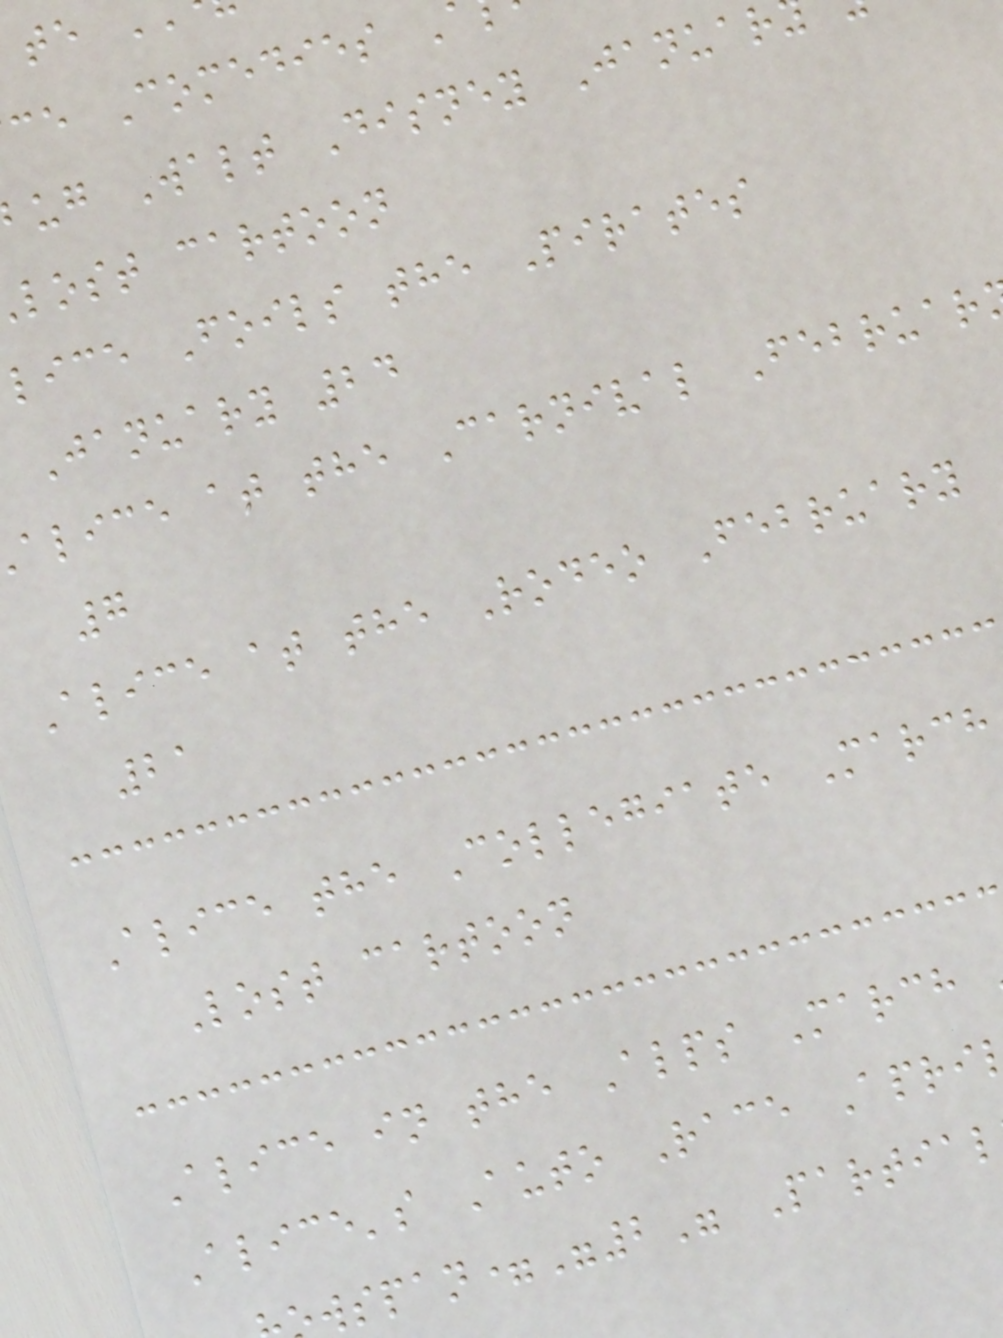ce Comedies
ug Walt Disney Januar
lost cartoon
lice Foils the Pirates
January 24
alice at the Carnival Februar
7
Alice at the Rodeo February
21
Alice the Collegiate March
Lost cartoon
Alice in the Alps March
Alice's Auto Race Apri
wspan="2" Partial
